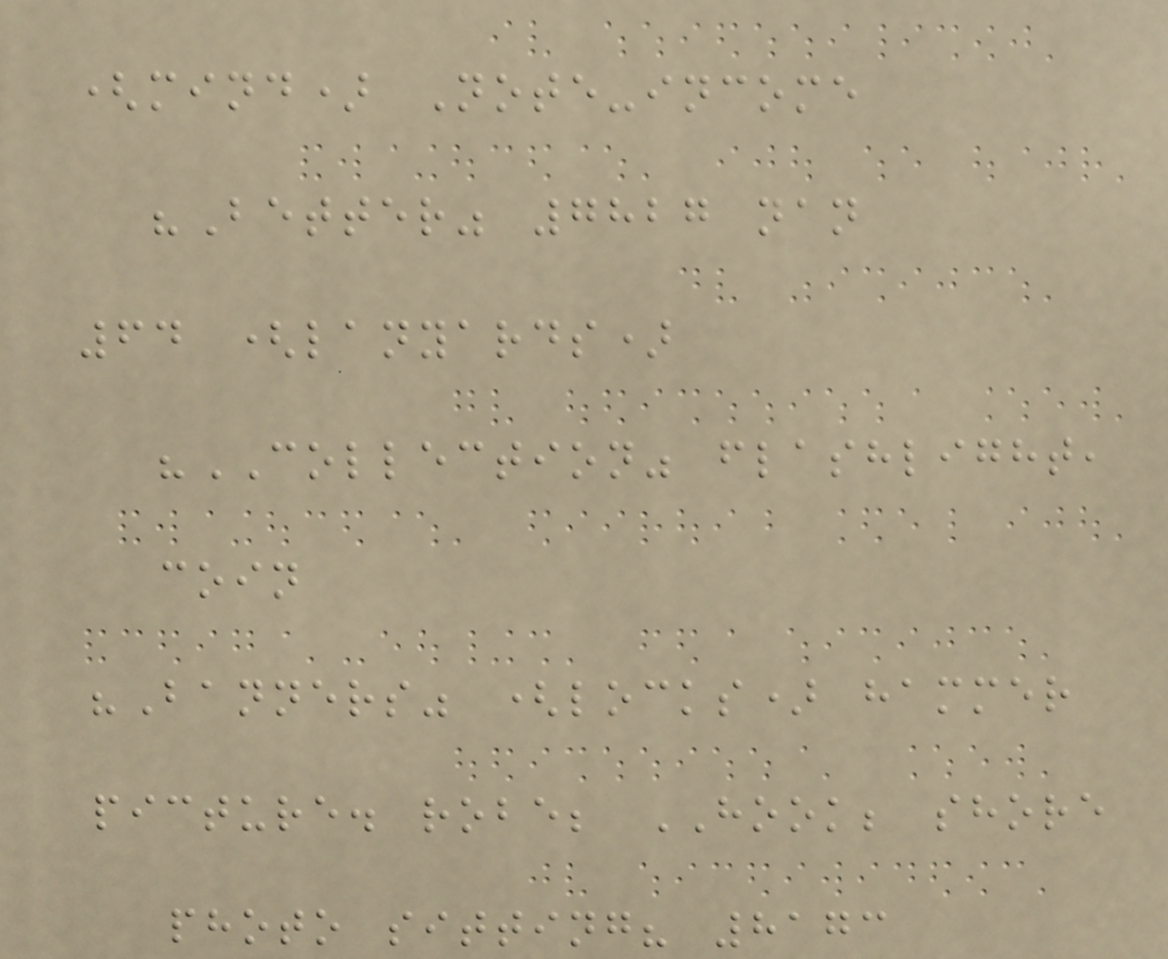(mind) Note-income
"Better" 7827 nan
64 (lanyards)
"COLLECTION" flashlight,
coin
"Banners" (locks) hammer
picture. robe; HOOK; shore
photo sitting? 8173
